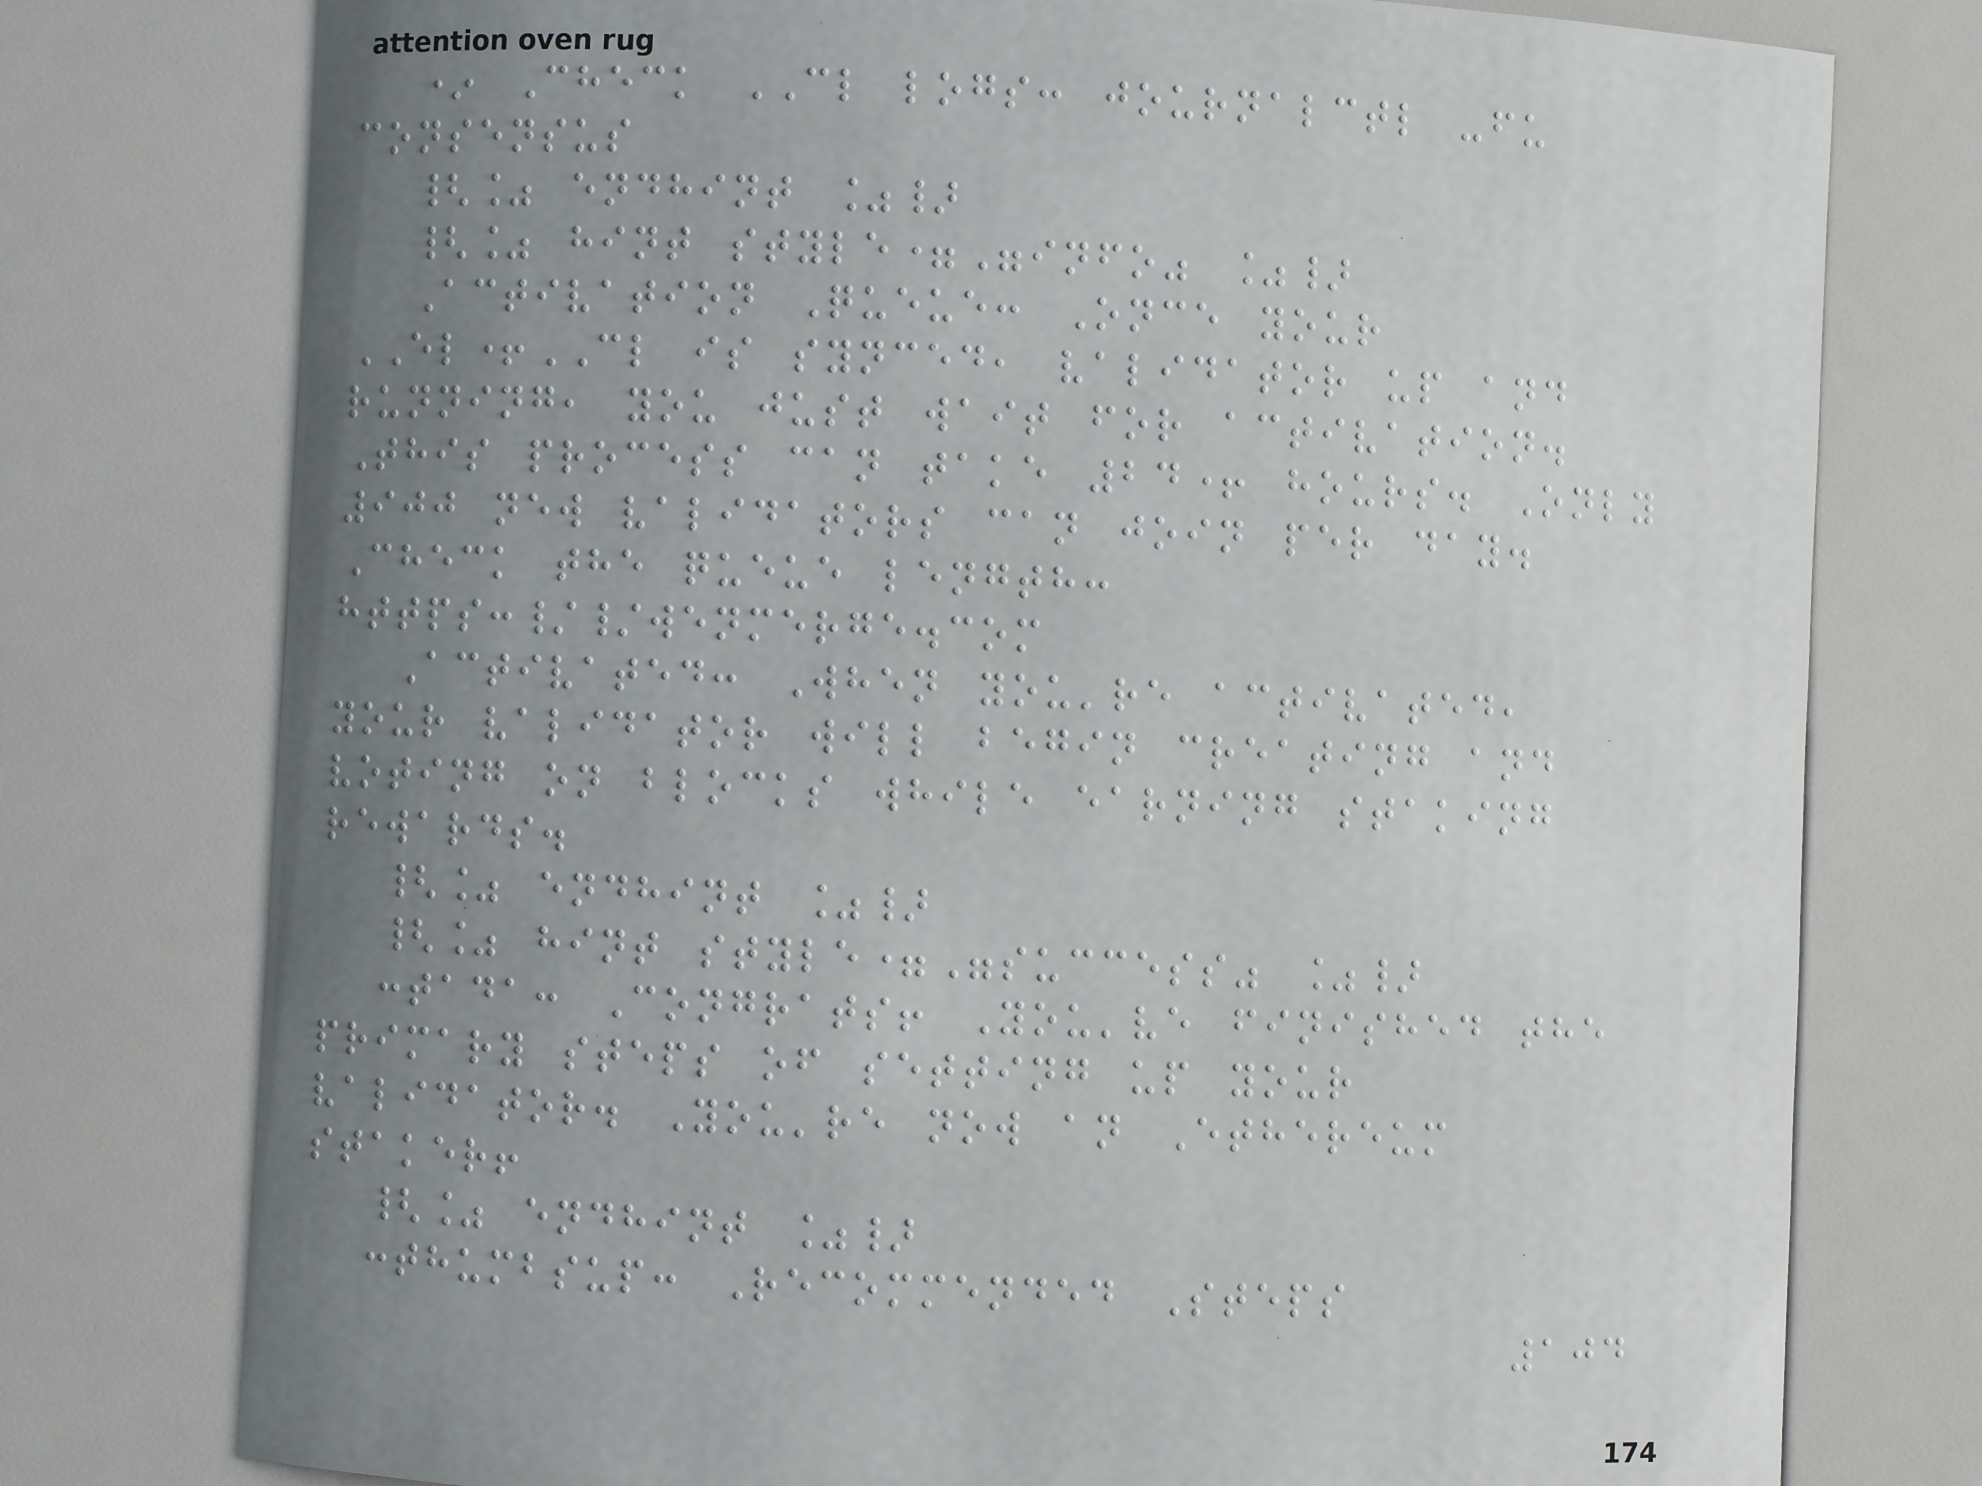* Check CL logs: journalctl -fu
consensus
{% endhint %}
{% hint style="info" %}
Activation Queue: Once your
EL+CL is synced, validator up and
running, you just wait for activation.
This process can take 24+ hours. Only
900 new validators can join per day.
Check the queue length:
https://wenmerge.com
Activated: When you're activated,
your validator will begin creating and
voting on blocks while earning staking
rewards.
{% endhint %}
{% hint style="success" %}
:tada: Congrats! You've finished the
primary steps of setting up your
validator. You're now an Ethereum
staker!
{% endhint %}
:thumbsup: Recommended Steps
104
